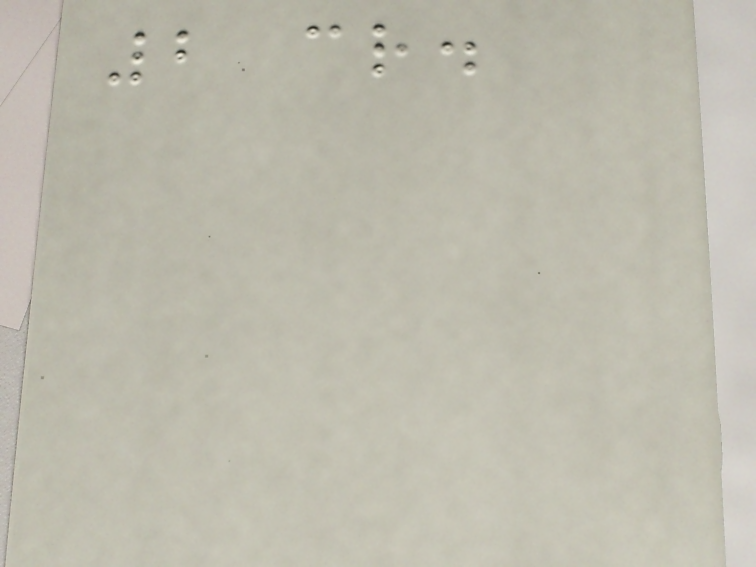2 cr.
